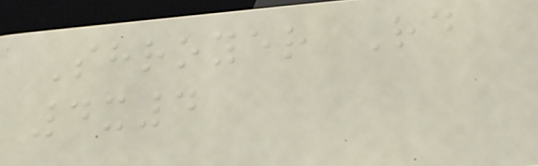Shroyer Rd
4x4
